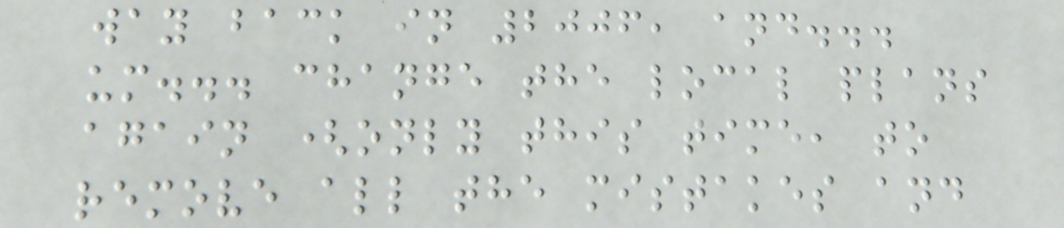way back in 2006, and...
um... change the local plans
again (only this time, to
remove all the mistakes and
